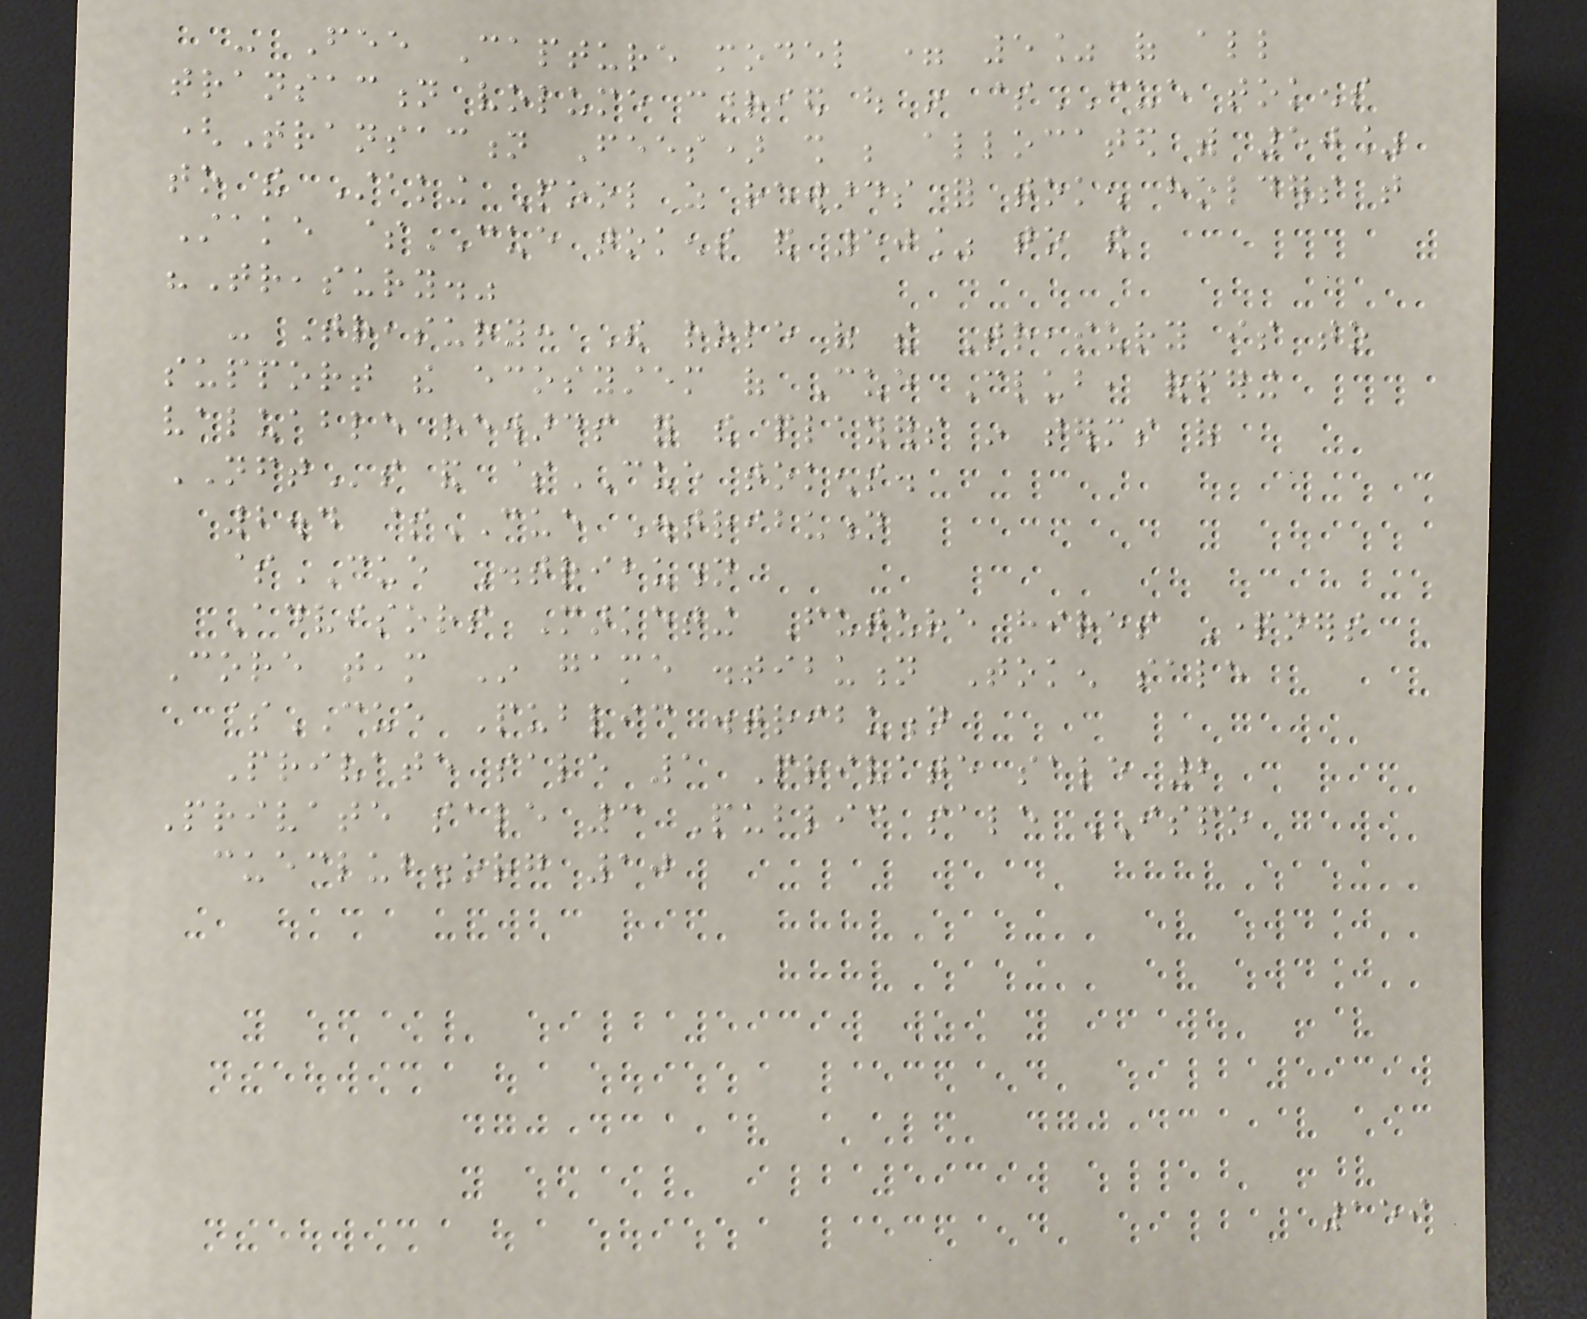- Fee Capture model = 5% of all
transaction volume carried out in $CUE tokens
(Transaction Fees) shall be allocated with 50%
to the Staking Pool as rewards for token holders that
Stake $CUE tokens and 50% to the
"Treasury."
- Treasury: The role of the Treasury is to
support the ecosystem of Cue Club, offering
valuable rewards for the players in terms of
NFTs and $CUE tokens.
2.4 $CUE Distribution
$CUE Distribution
Advisors Marketing Future hires Partners
Core team In game distibution Token sale
$CUE Public distribution
Private sale 1 Private sale 2
Private sale 3 Public sale ISPO
cueclub.org 10
159
